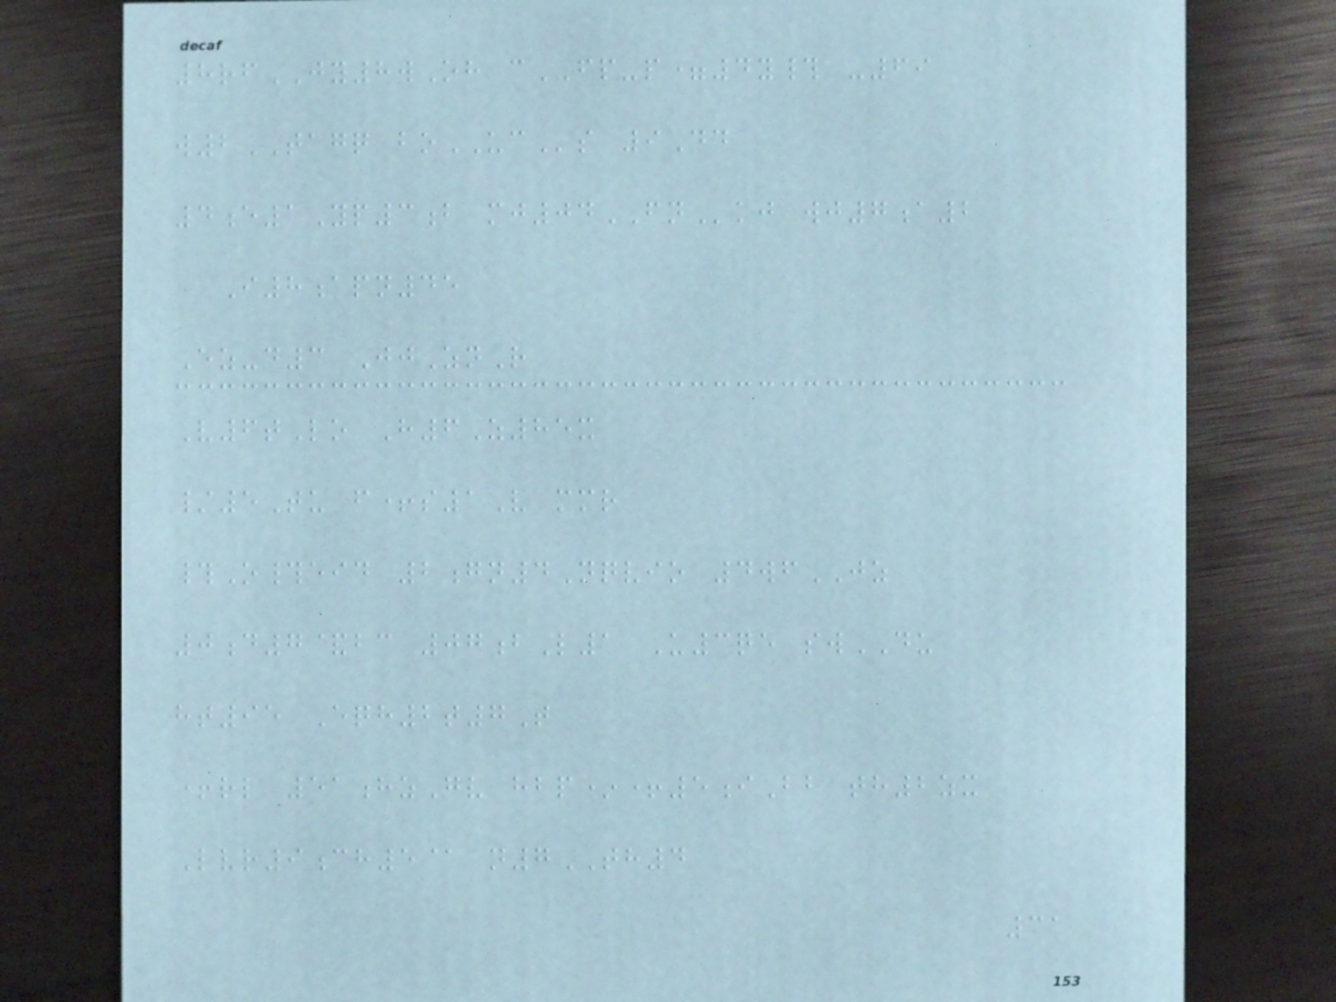8rfJY8wOh cFP-p=4y# -69
w2TAGQ boUCs 9Dd
4e1Yp3b mj04FNkj wj7a2
I8apn45
Ez-d3 JjZnR
V6tLo H6Z85x
/5Tu f+s1V mmr
#O#eid 2gn4Nqvio 4wfJZ
0d7&bc 07bL1 U3qe swDU
ht95 Eqh2t7T
+rl 51hzGv hbp*+5iBb th2zx
Lvr9ch5@ n7TH4
31
